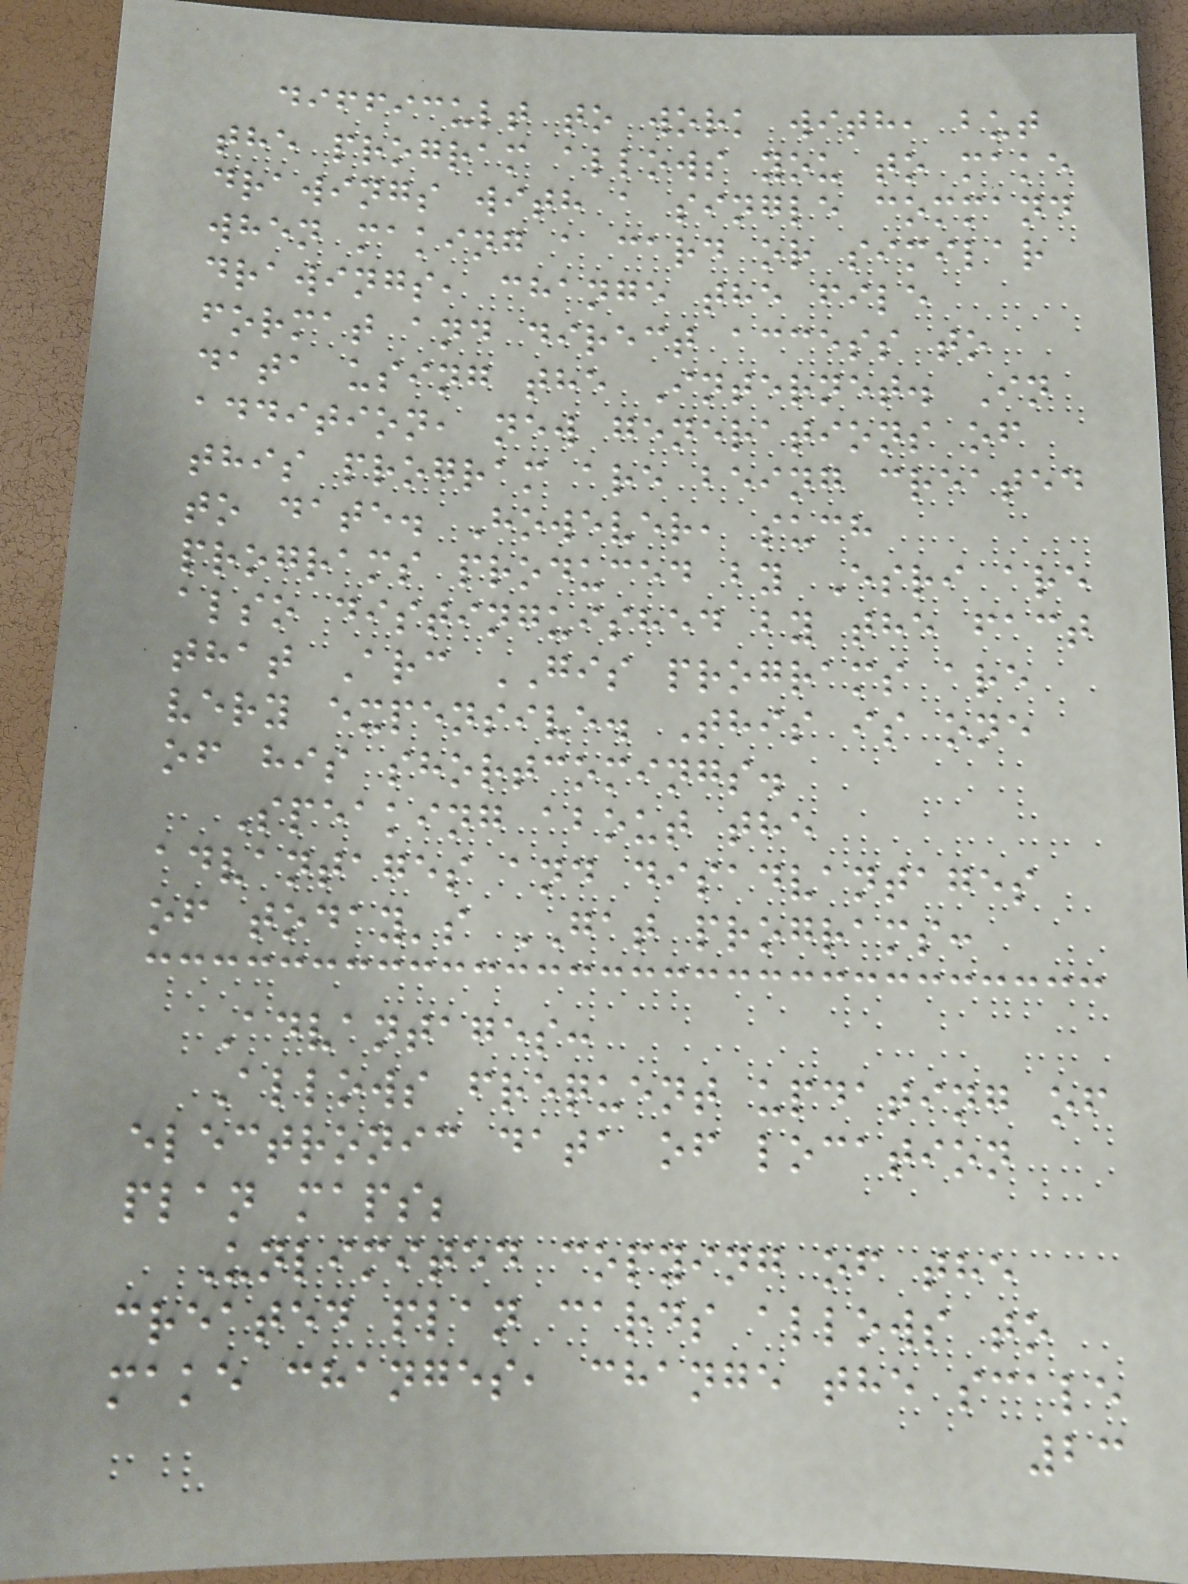difficult to work with, but
the program allows you to make
drawings with a single command
when making a card or similar
drawings, change the file
format and direct access to
data using the Internet. In
addition, new generations of
this program are being created
to date. However, such
programs produced by Esri are
also distinguished by the fact
that Arc GIS programs are
very expensive. This is one
of his shortcomings.
Speaking about the
advantages and disadvantages
of today's GAT programs:
Advantages:
Allows frequent updating of
electronic data of location
plan maps;
Unlimited copying of the
created plan cards allows to
make changes, change the scale
23
